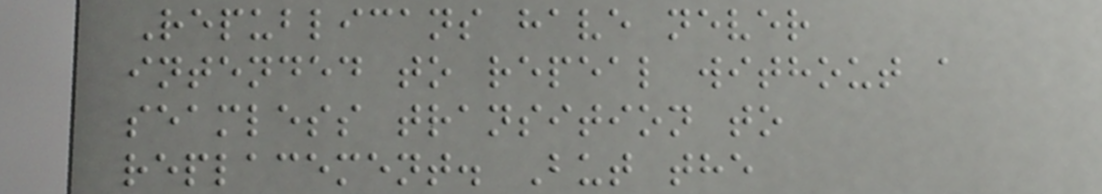Republicans have never
intended to repeal without a
seamless transition to
replacement. But the
